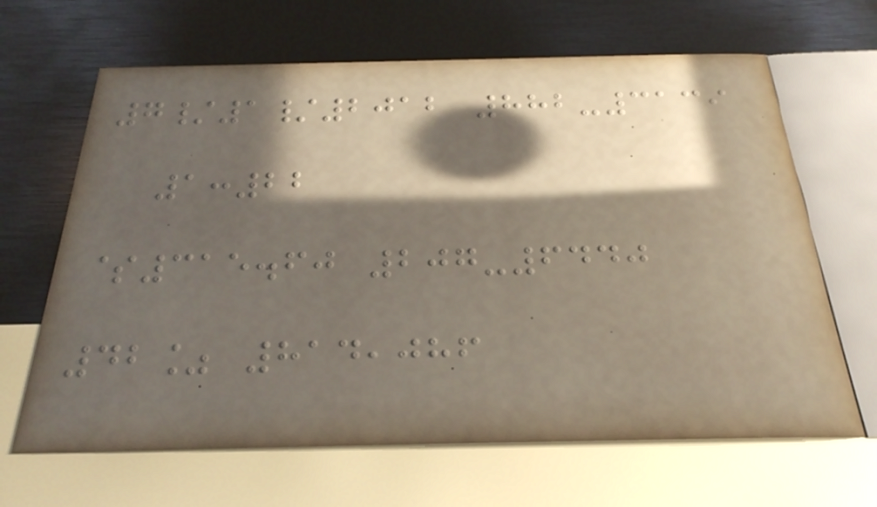7/1/2012 882-3139
1:22
$315.60 207-6440
42% 814,086
